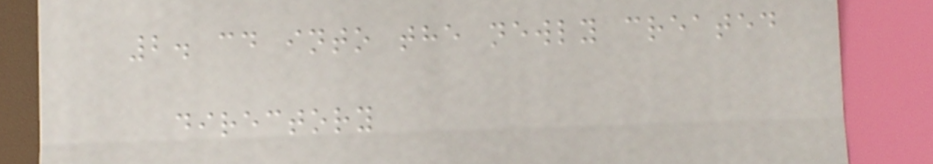2. cd into the newly created
directory
